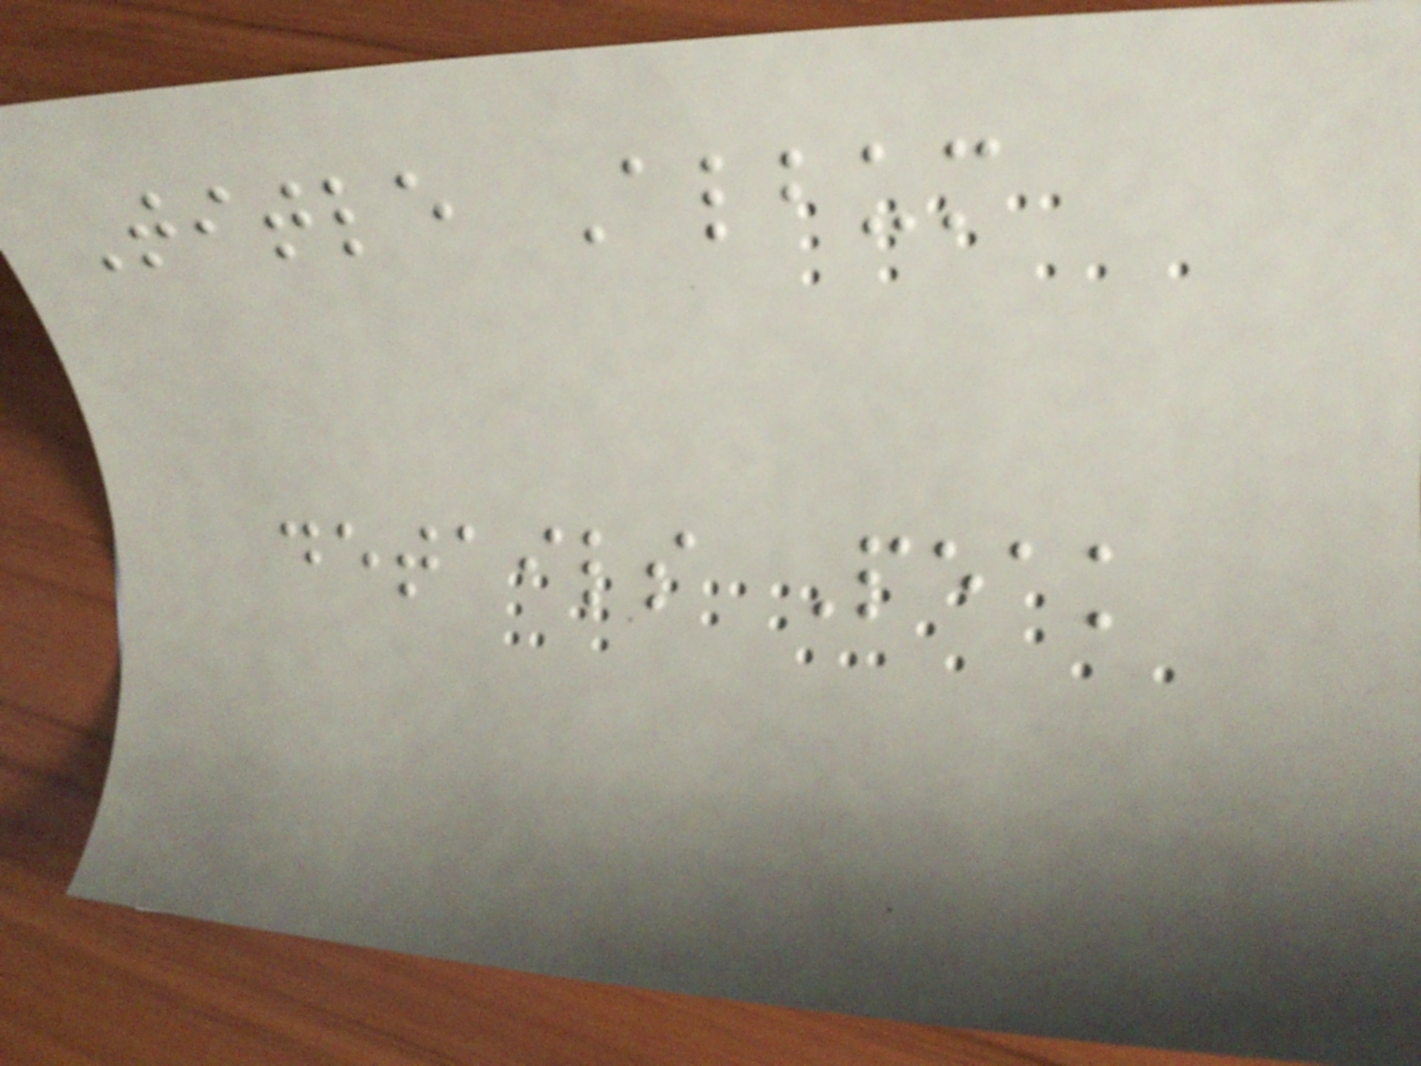Title Album
details Peak
